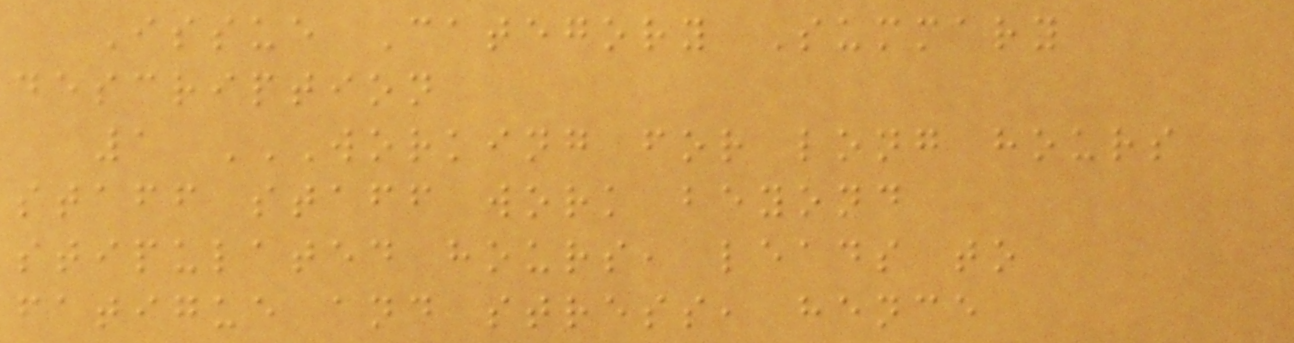Issue Category Summary
description
1 WORKING FOR LONG HOURS
STAFF STAFF WORK BEYOND
STIPULATED HOURS, LEADS TO
FATIGUE AND STRESS, HENCE
